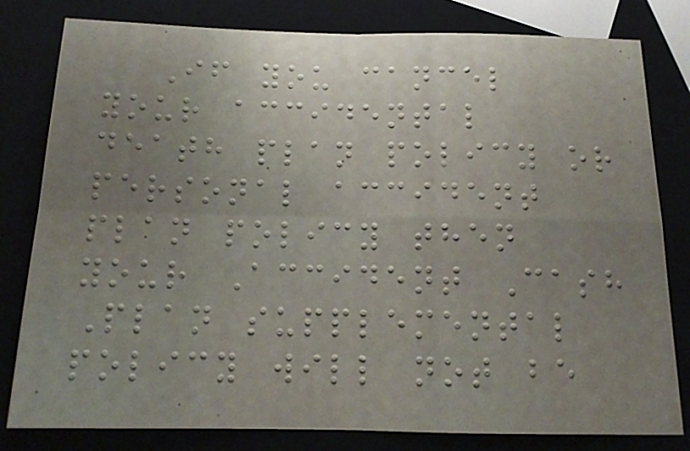If you cancel
your accidental
death plan policy or
personal accident
plan policy then
your Accident Cash
Plan supplemental
policy will not be
